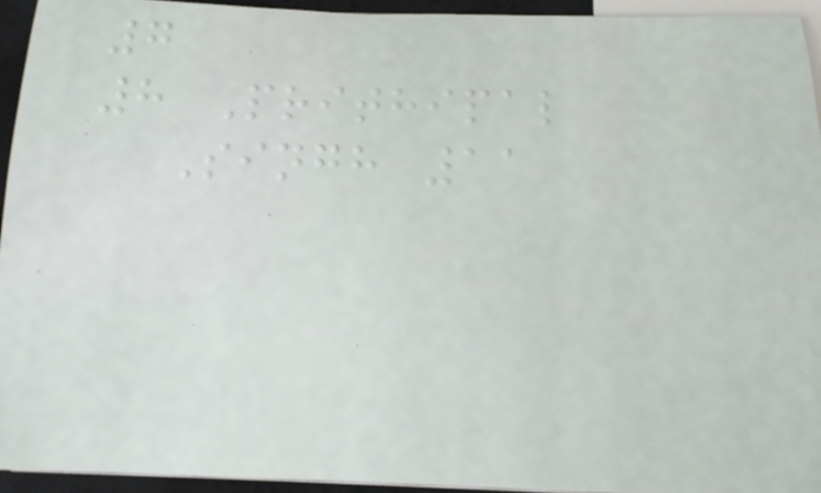7
8 Prithipal
Singh 11
